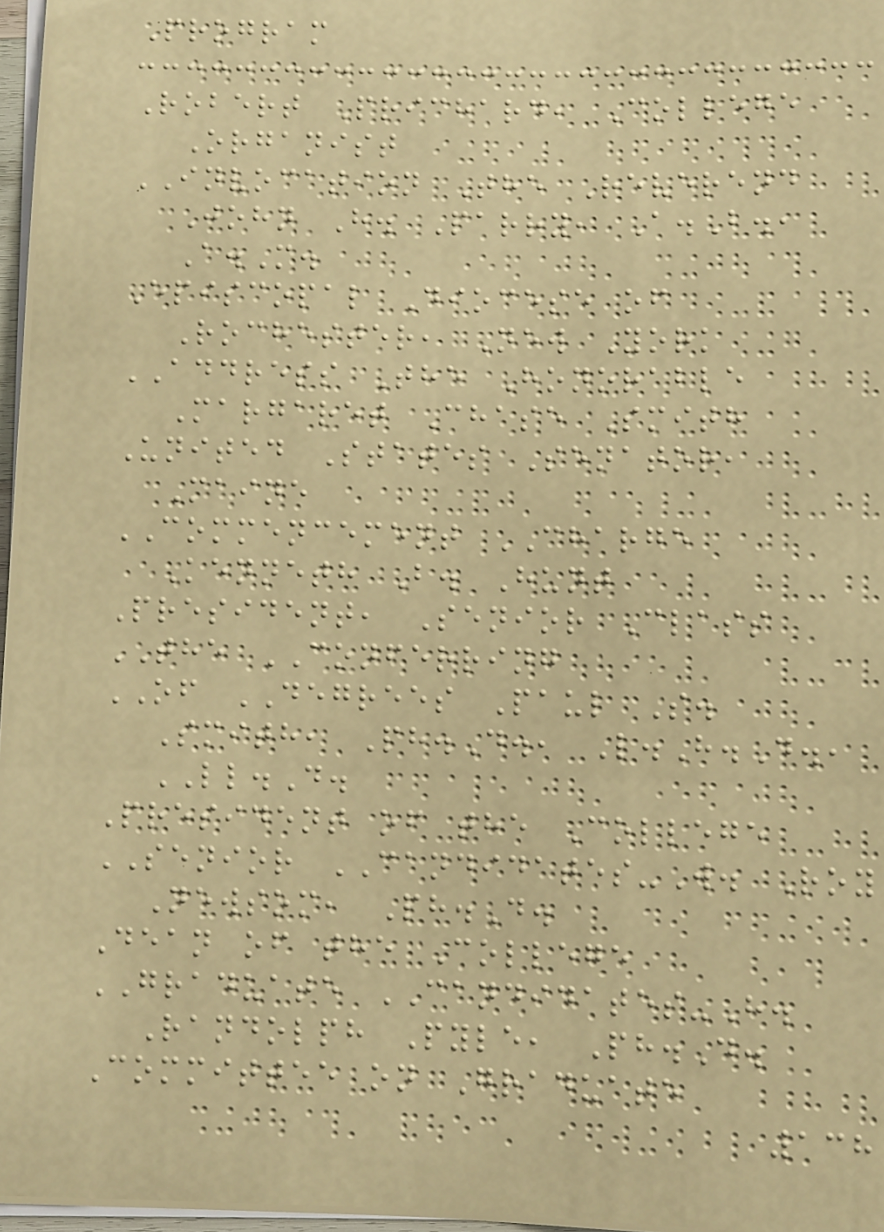Program
Robert Prichard, College
Organist
INVOCATION The Reverend
John H. Parry, A.B.,
A.M.
Episcopal Diocese of
Rochester, New York
ADDRESS The Honorable
Margaret Chase Smith
United States Senator,
Maine
COMMENCEMENT CHARGE
Kenneth B. Hunt
President, Senior Class
THE CONFERRING
OF DEGREES Paul S.
Smith, Ph.D., L.H.D.,
LL.D.
President of the College
SENIOR CANDIDATES-W. Roy
Newsom, Ph.D.
Dean of the College
GRADUATE CANDIDATES-H.
Randolph Pyle, Ph.D.
Committee on Graduate
138
